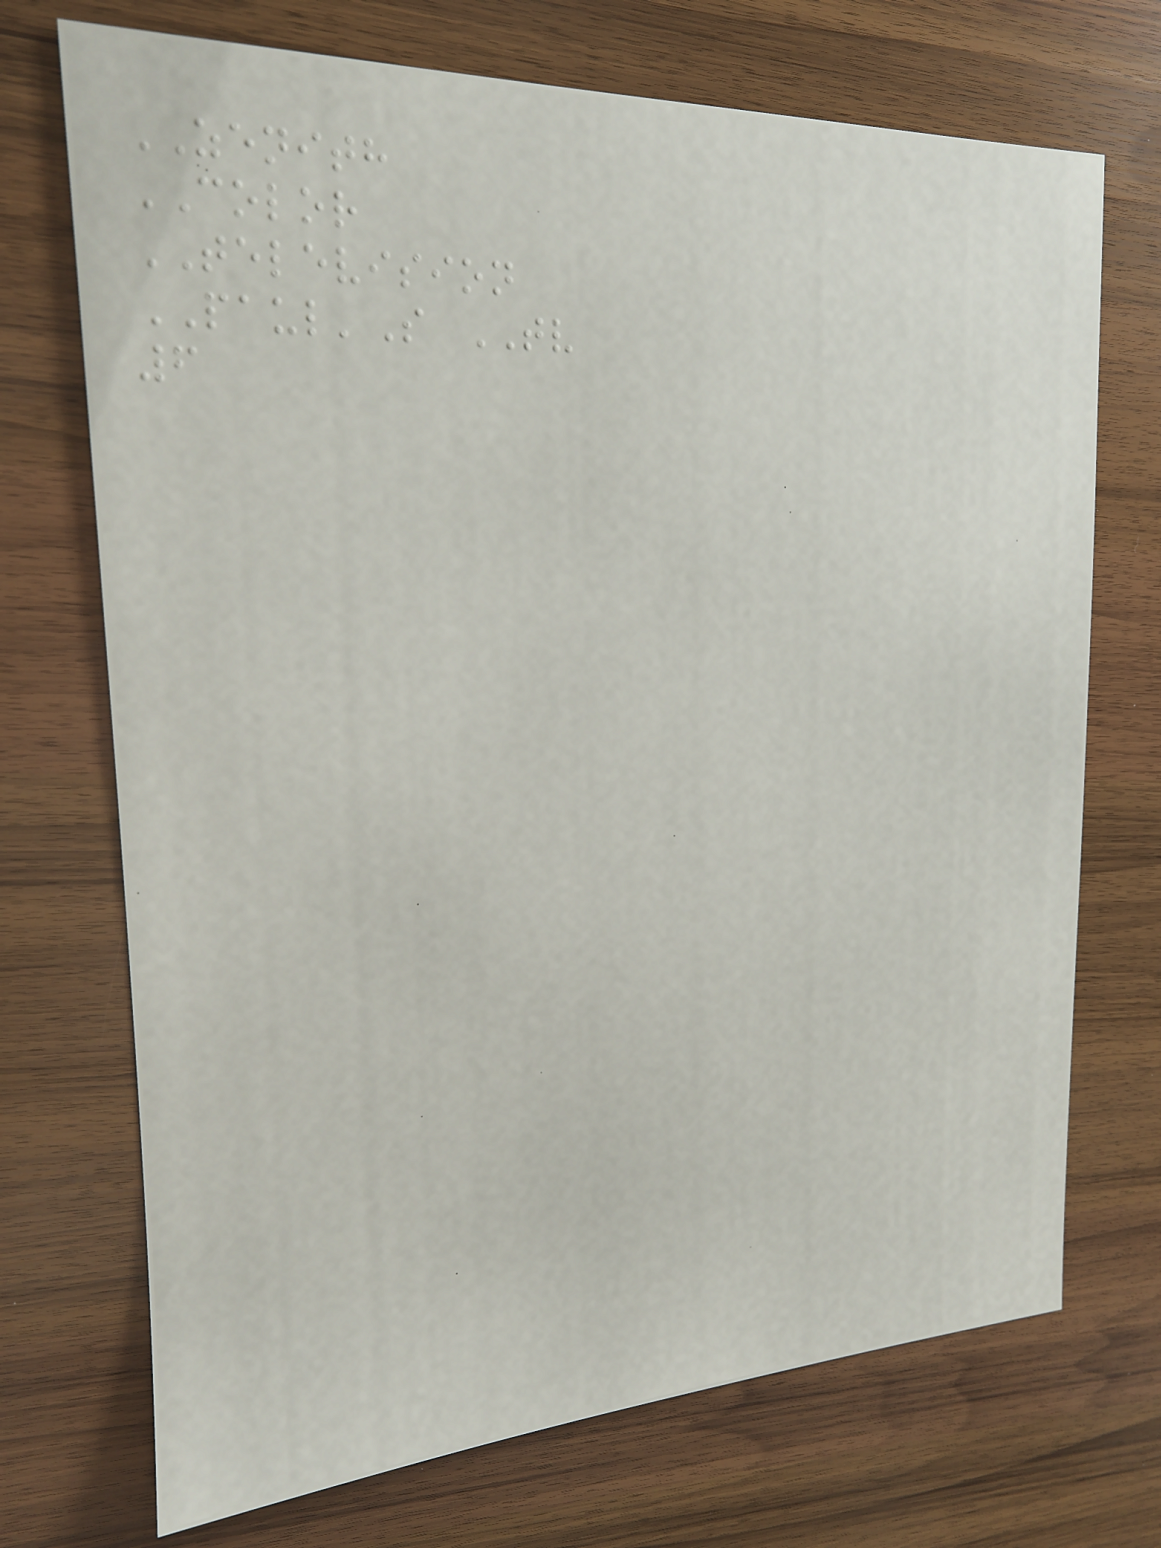ZENITH
COLOR
TELEVISION
PAUL'S TV
6
